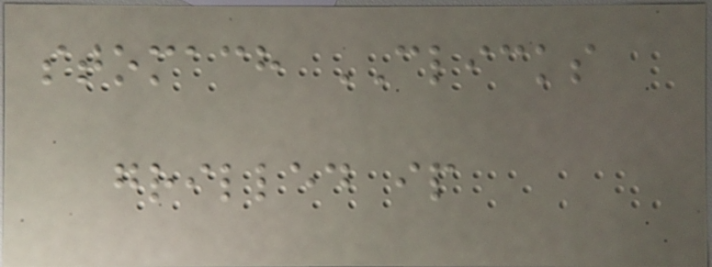stomach CLICKS
grilled ip
